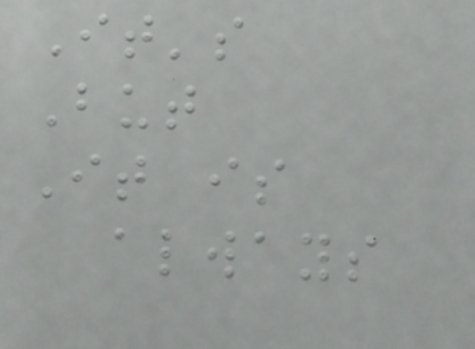It's
But
It is
always
